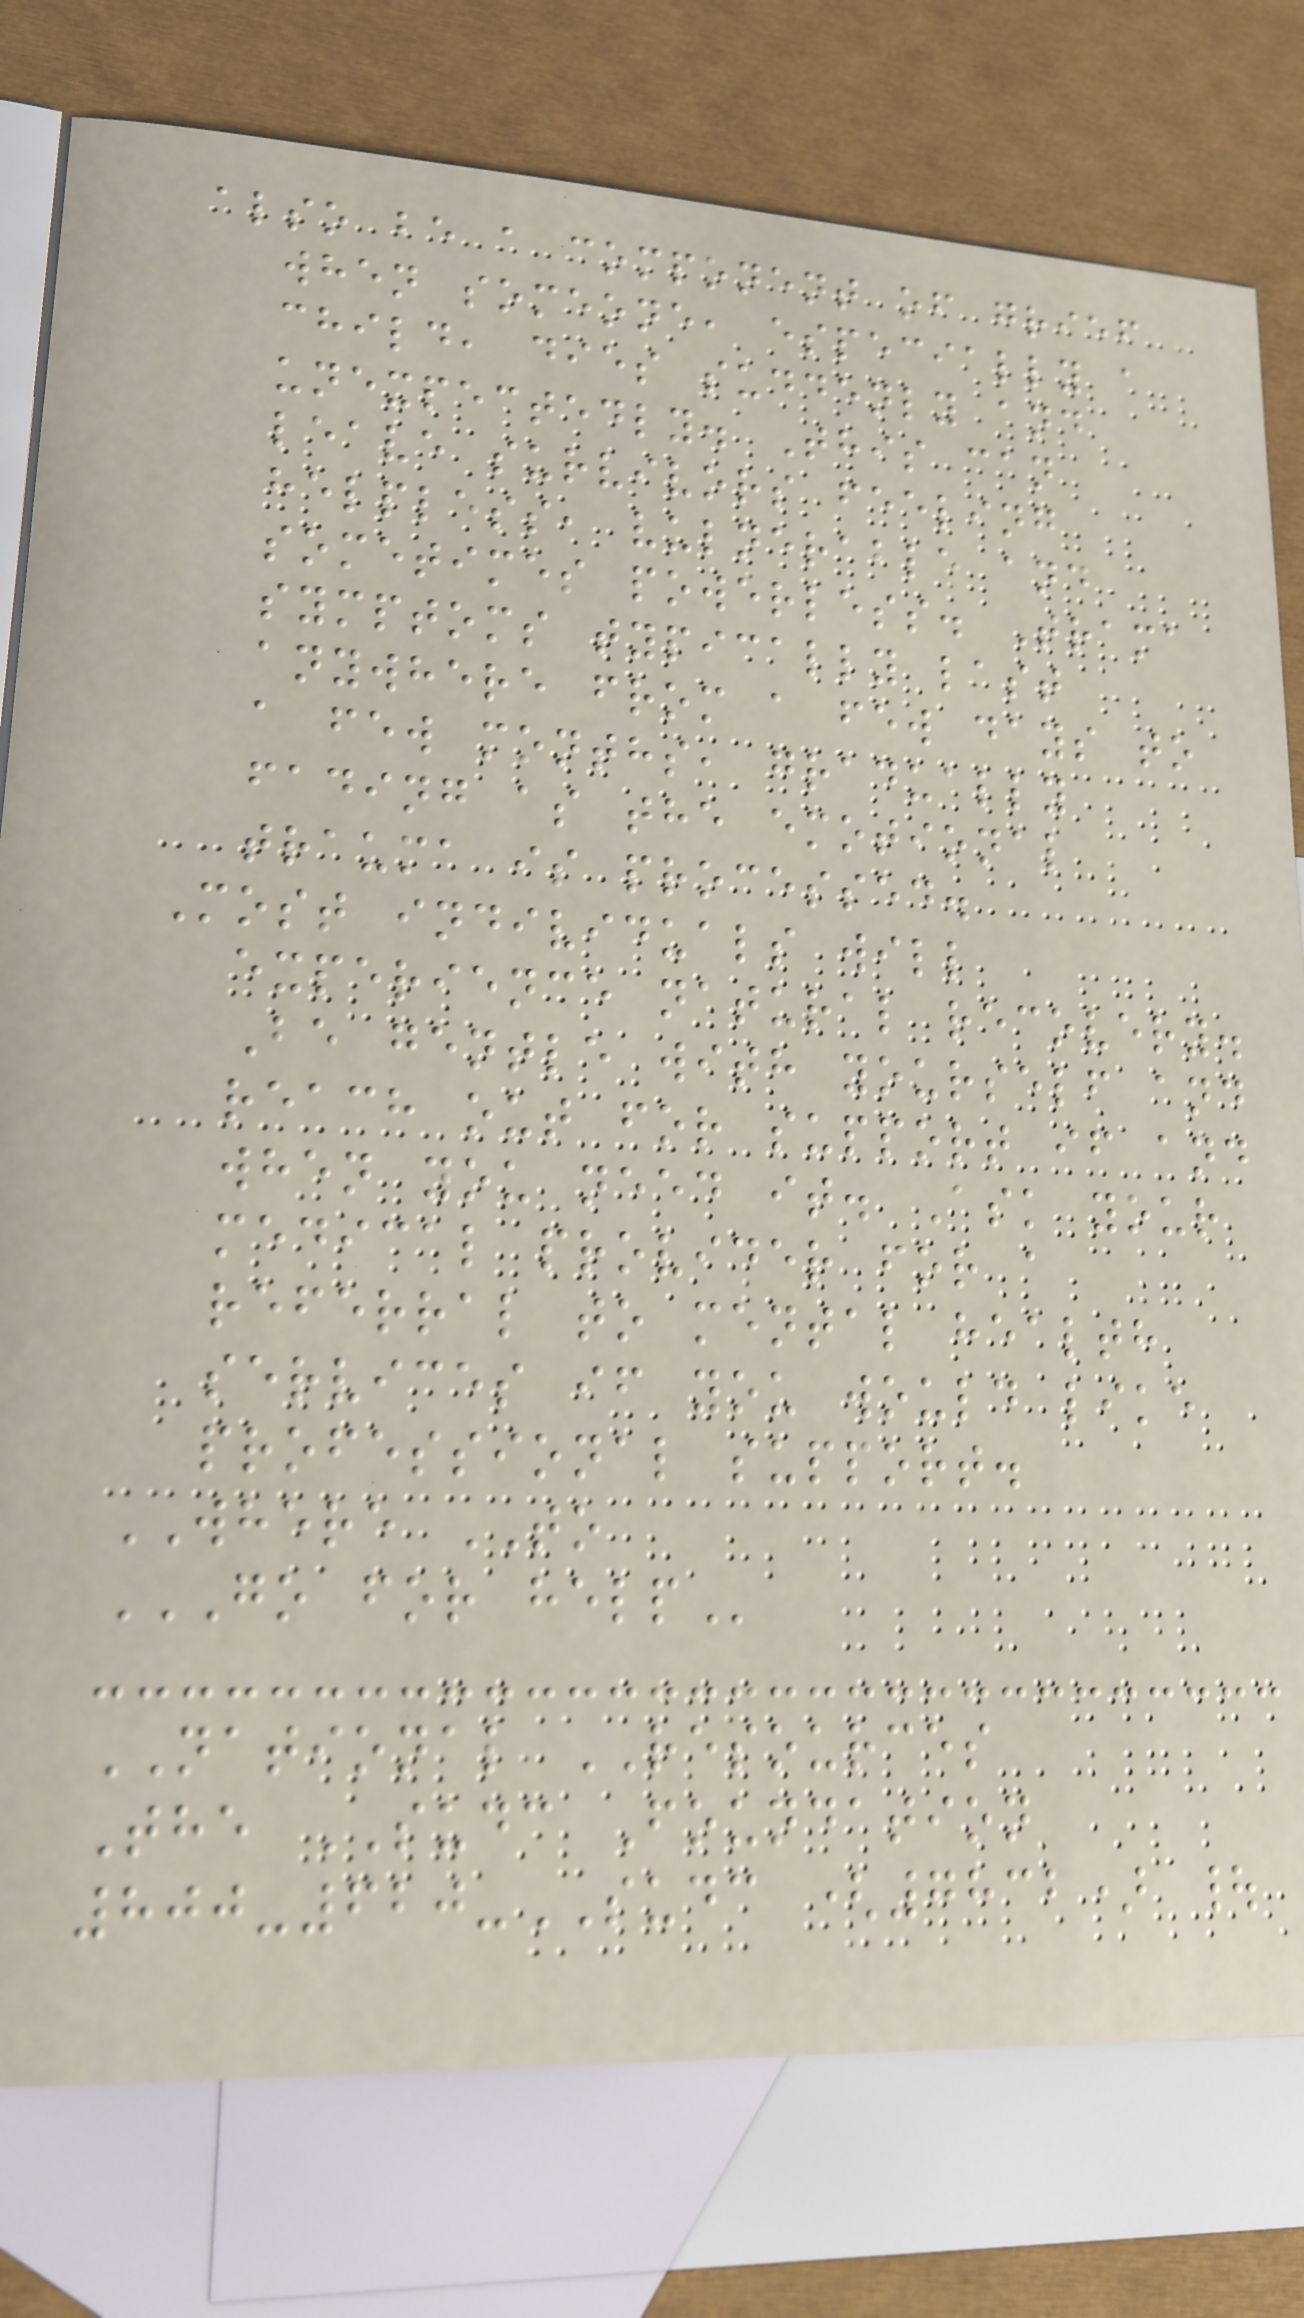also be a component of grief
when someone, especially a
child, dies suddenly and
unexpectedly. This can
leave survivors feeling
helpless, vulnerable and
sometimes powerless. Trama
symptoms typically last
anywhere from a few days to
a few months, gradually
fading as the emotional
trauma is processed.
Most individuals will
experience natural recovery.
Be gentle with yourself and
reach out for support if and
when you need it. Ask your
medical provider for a
referral to mental health
services if you would like
professional support.
WHERE TO
GO FOR HELP
NATIONAL RESOURCES
The SUDC Foundation
800-620-SUDC (7832) |
